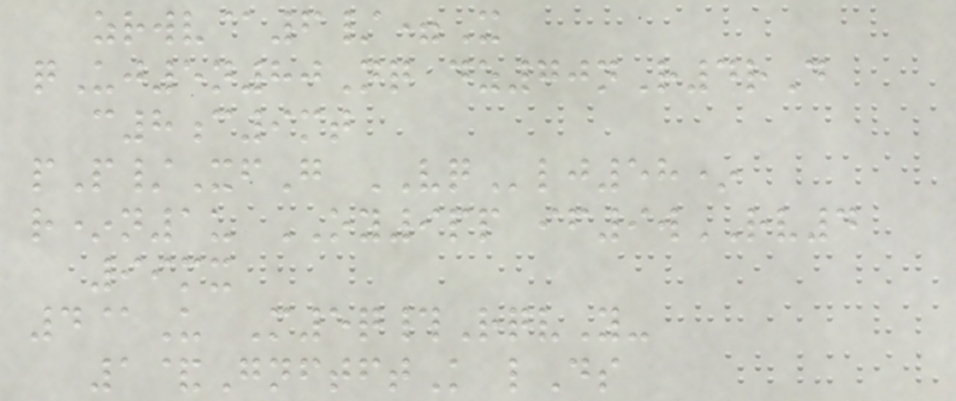zrwv@6/=X
qUj5n80Nq dz70nR4rD
c8c9mt
pP/XfG VQlj58*
r*n1u OY9pp if9wRV4
99mx
4@U M5q#RqvY-
1&GnftftK lDs
